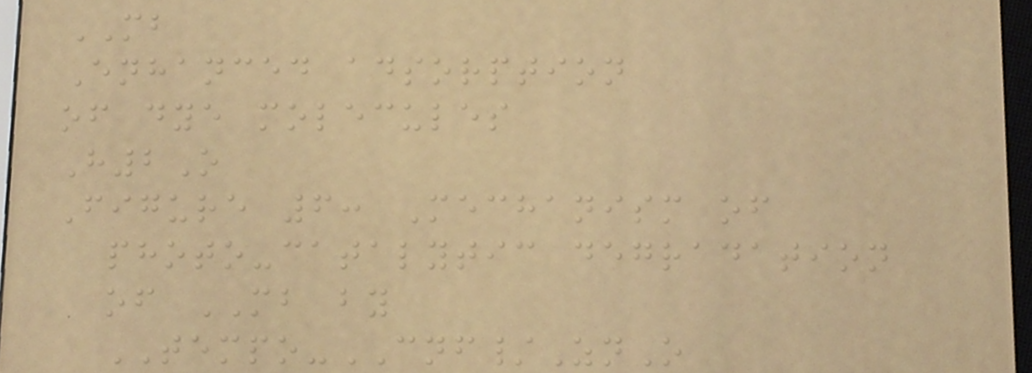MB
Enhanced adsorption
of dye molecules
H2O
Figure 6: Mechanism of
photo-catalytic degradation
of MB by
TEMPO-CNF/ZnO
